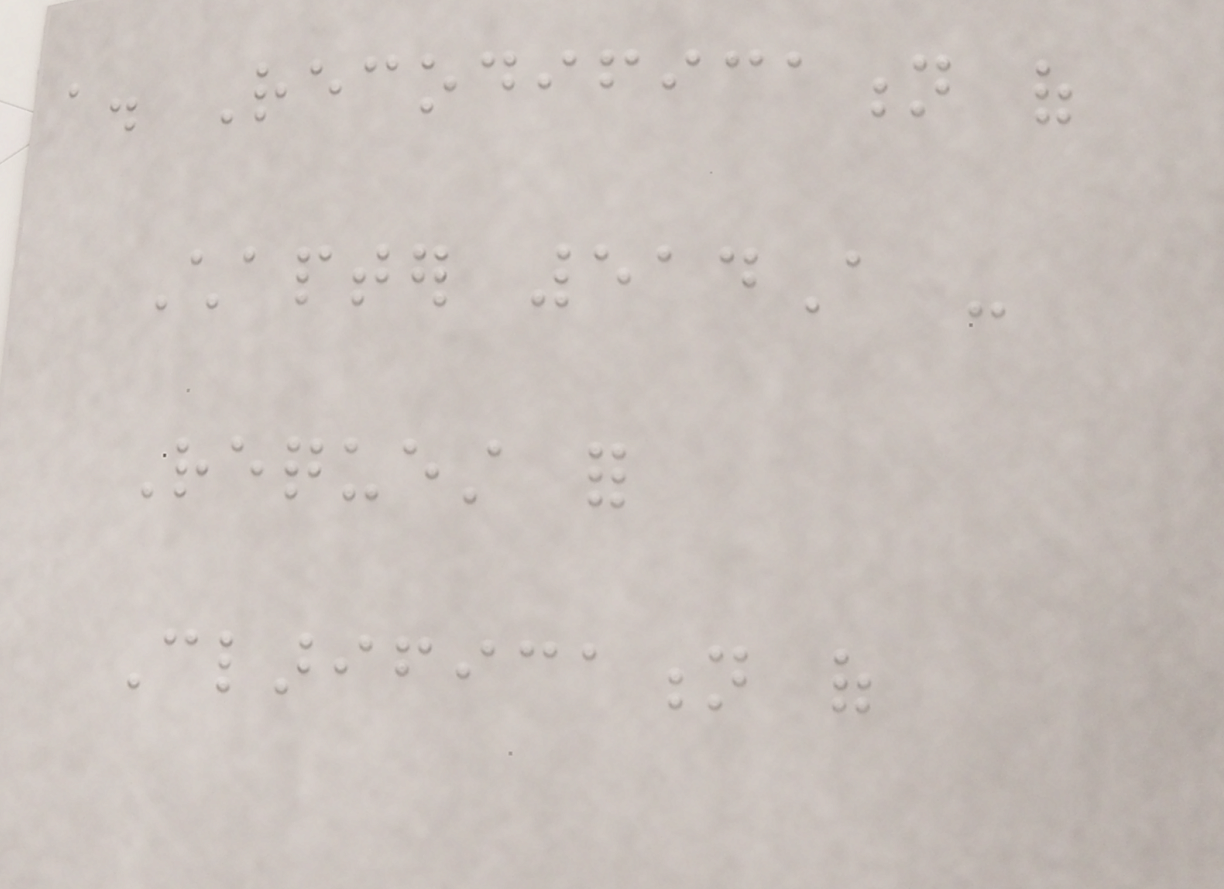a. Recodification of
Chapter 514A -
Request for
Clarification of
